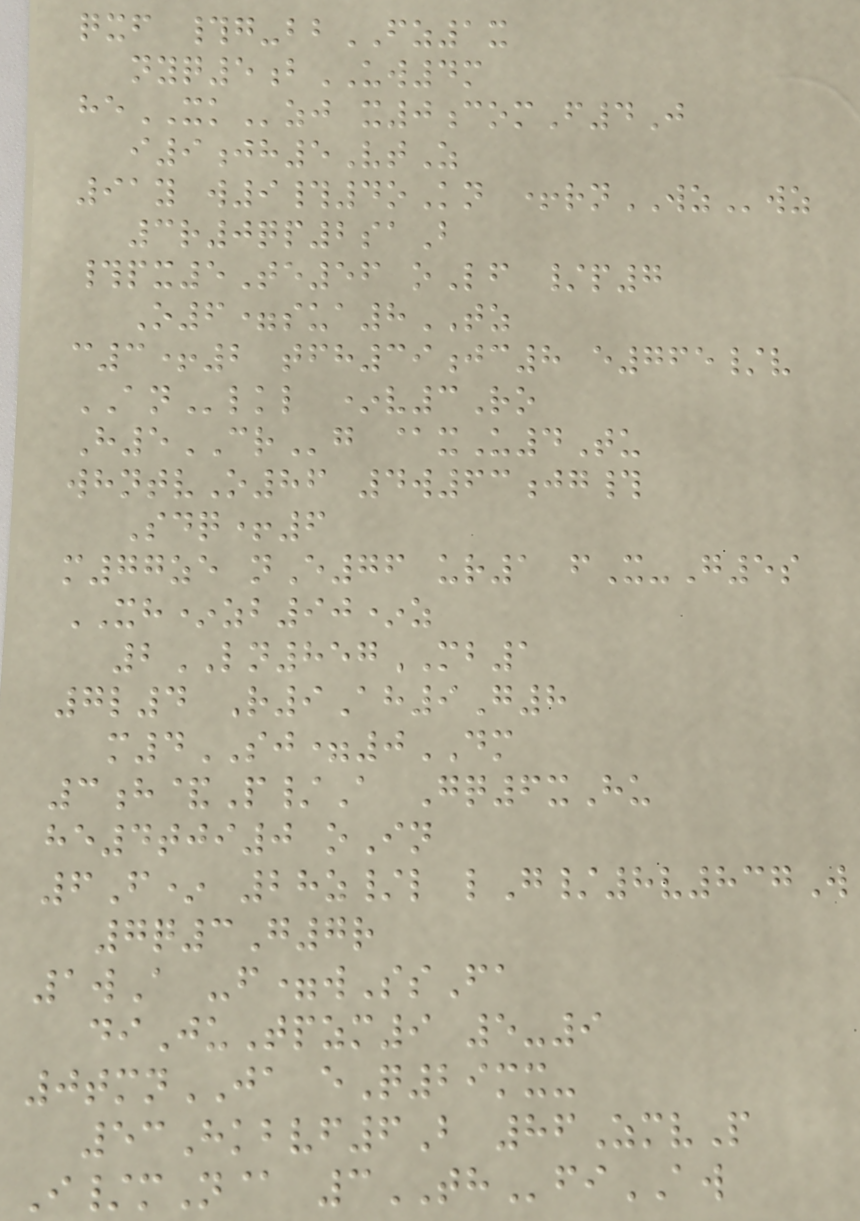qxf #g-bbFZ1x
nyq5bUW4m
heXKzj x0comF4J
i9jh5VtZ
91y w9#4oKn +rnWZwz
3r0qp2saB
#px5Te56 oLf /p7
O6=sua8TZ
c3+2 tfh39jc8 e765/v
ANlkl *v3Ro
H5CRg @xU4Tu
whntvO86 4w63jg#
Sdq+6
m77ze nE76 ur1 fX-G5s
XH*zb90*z
2LN857MB1
7l4 R9Ah9G8
m4SJ=0DM
3h&P/A Gq6xHu
he4tji0 oIn
6F* 28z/l lG/8v837W
7q3G7r
1wA -f=wSsFa
diJuTpzm9 5-9
0tmnJA eQ29mx-
53Hkbvf6B 86ZmvP
I/mN@ 3THfiAW
